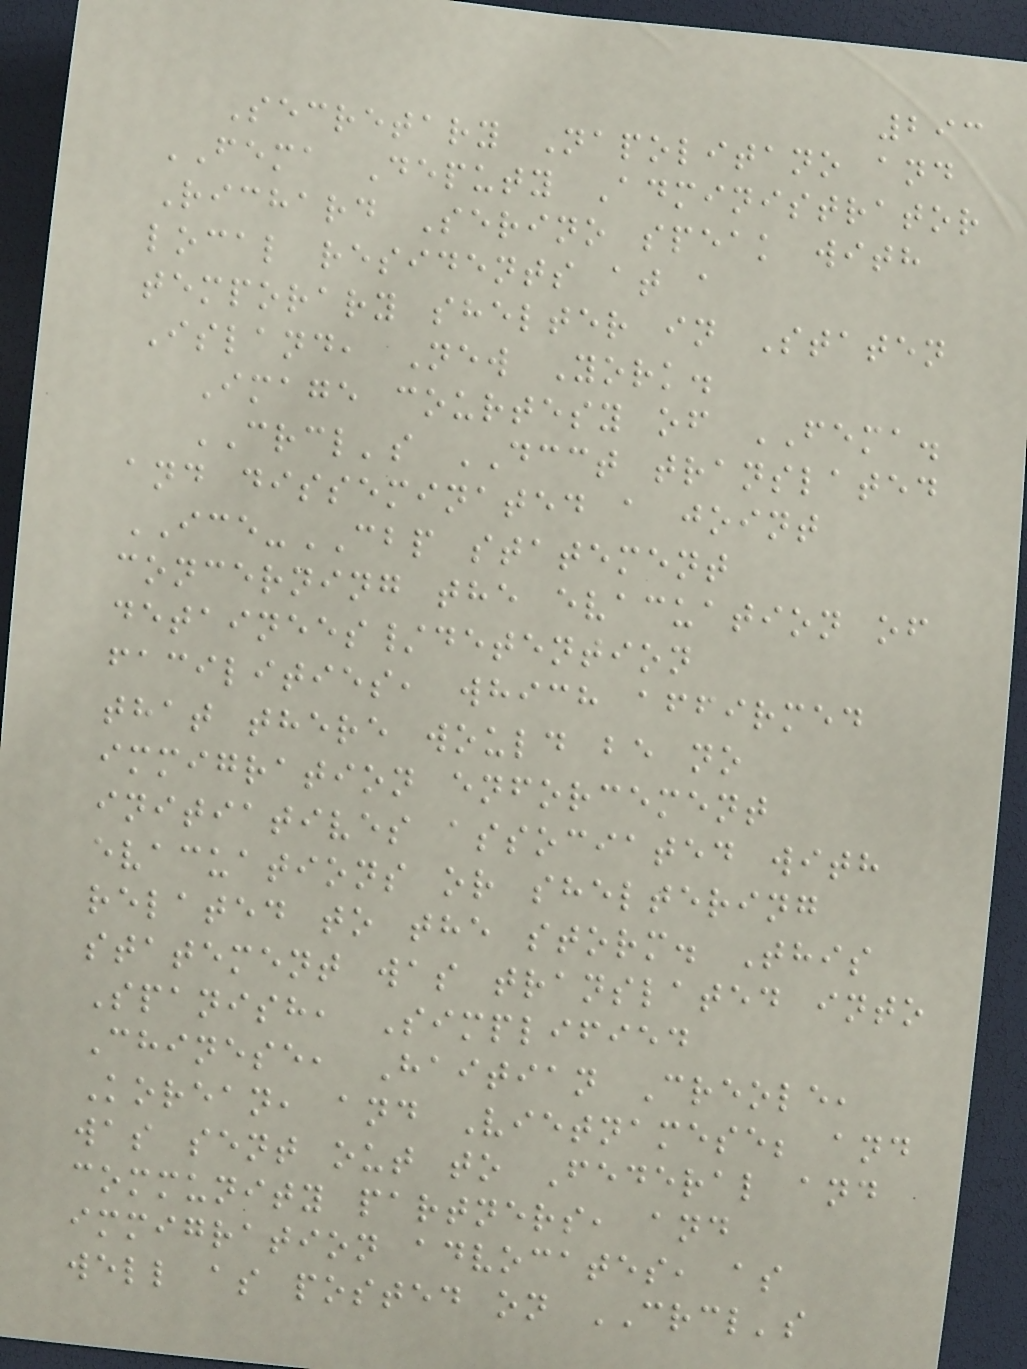293
Secretary Napolitano and
FEMA Deputy Administrator
Richard Serino speak with
local residents at a
temporary shelter in Staten
Island, New York.
Image courtesy of FEMA.
CRCL's DCCT translated
and disseminated a joint
ICE-CBP statement
concerning the evacuation of
detainees/detention
facilities, which affirmed
that there would be no
immigration enforcement
initiatives associated with
evacuations or sheltering
related to the storm. This
statement was translated into
Spanish, Simplified
Chinese, Haitian Creole,
Korean, and Vietnamese; and
was sent out to Federal and
community partners, and
immigration advocates, as
well as posted on CRCL's
